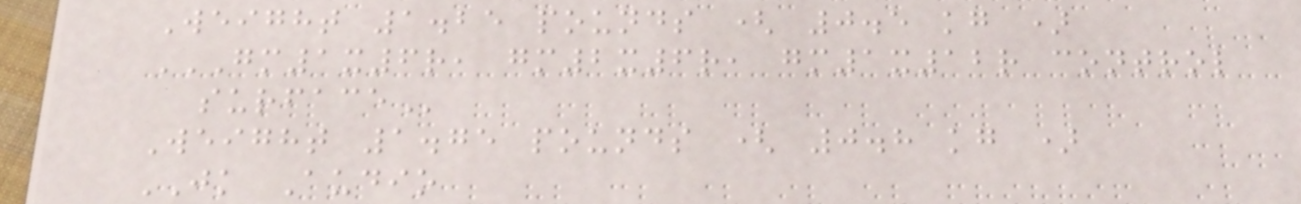Weight 1.25 pounds ( 0.5 kg )
GM1X6R, GM2X6R, GM1X12R CONTROL
SURFACE
Weight 1.75 pounds ( 0.8 kg )
JK Audio
